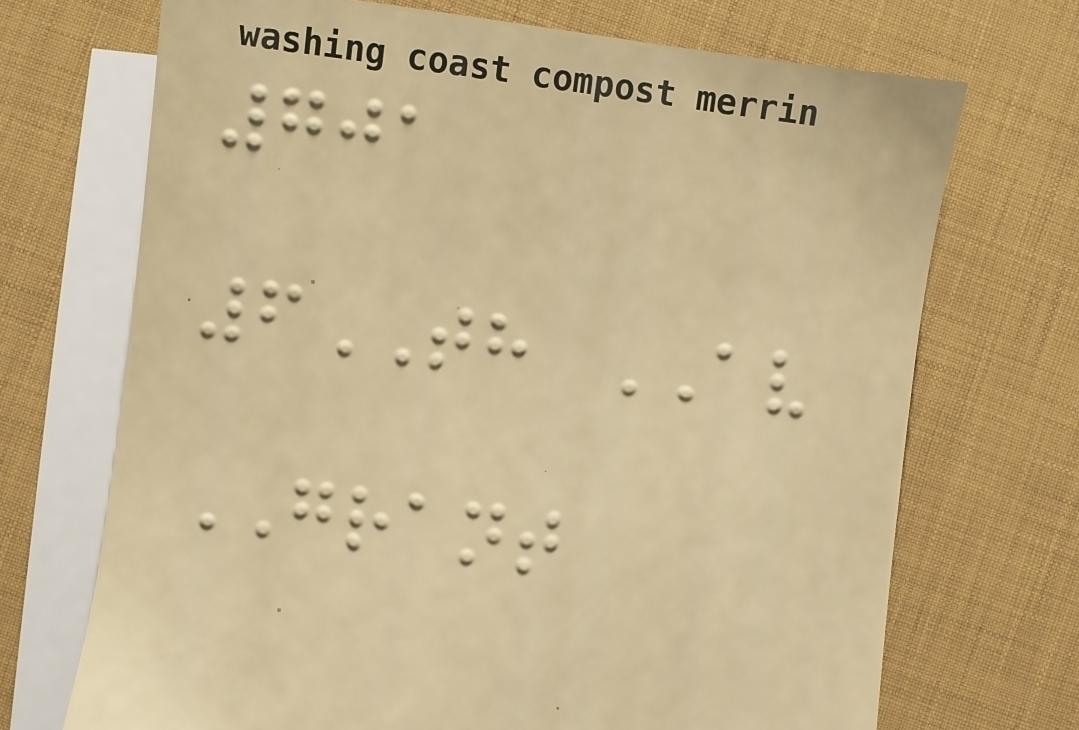701
6TH AV
GRANT
